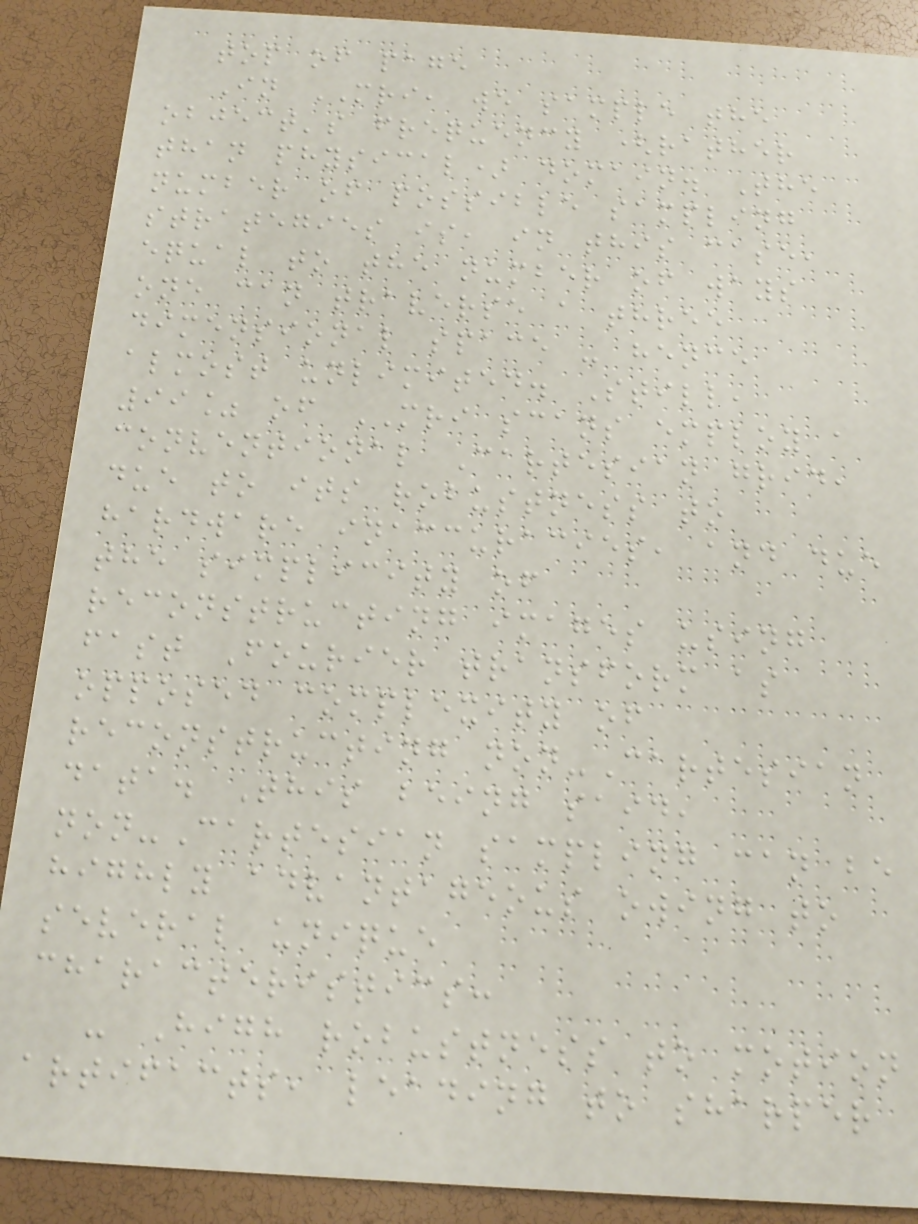top of page
In MRI, we sample the
object's frequency (rather
than physical) domain. The
number of possible sampling
strategies is, in this case,
equal to the number of ways
one can traverse a three
dimensional space - hence
almost unlimited. Still,
99% of MRI scans employ a
conventional Cartesian grid,
due to its robustness to
hardware inaccuracies, and due
the simplicity of
reconstructing images using
fast Fourier transform as
opposed complexity of
reconstructing non-Cartesian
data. This being said,
non-Cartesian sampling can be
highly advantageous owing to
several unique
characteristics:
- High robustness to motion
artifacts, leading to sharper
